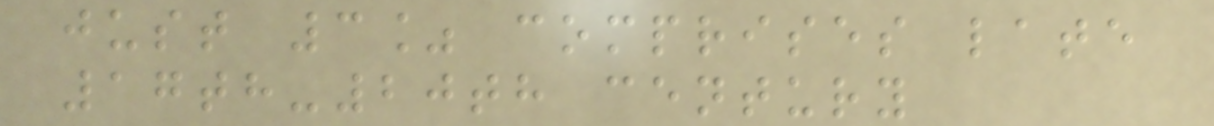just 3% comprises late
17th-20th century
